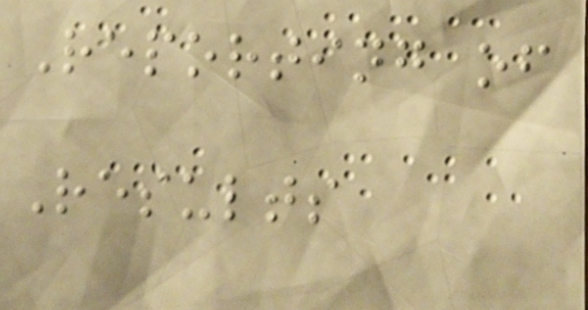Reporting of
Results
